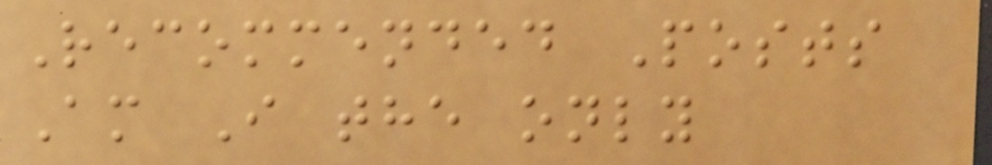Recommended Posts
Am I the only
